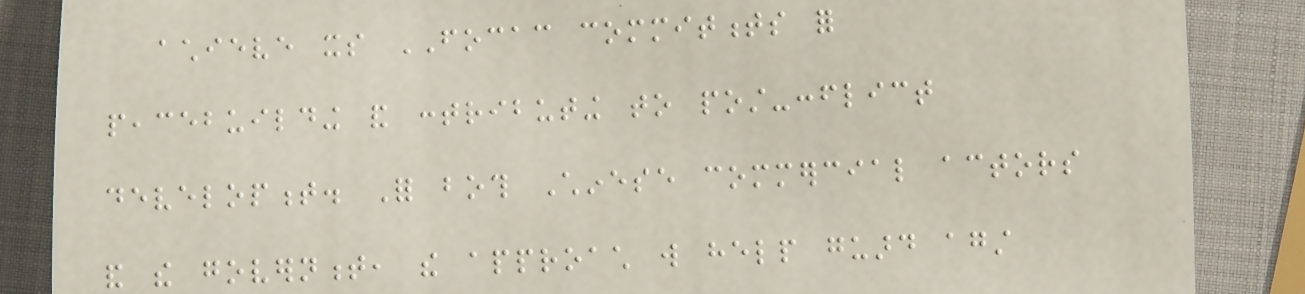achieve its FOCAC commitments for
peacebuilding and contributing to post-conflict
development. For both Chinese commercial actors
and the government, the approach will help guard against
